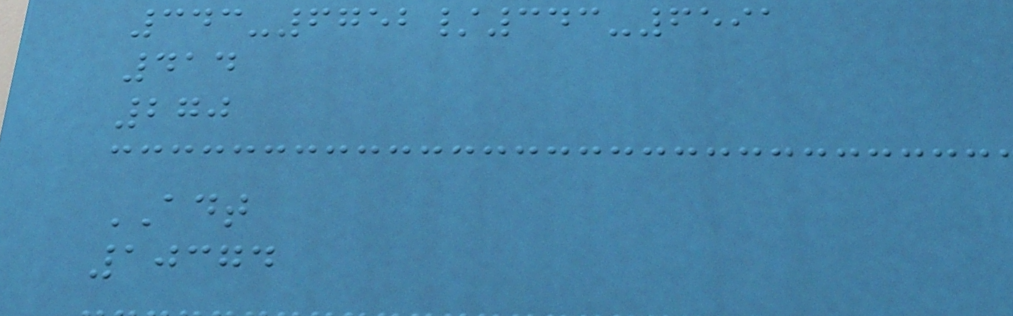343-6752/343-6591
414
270
ADT
10374
